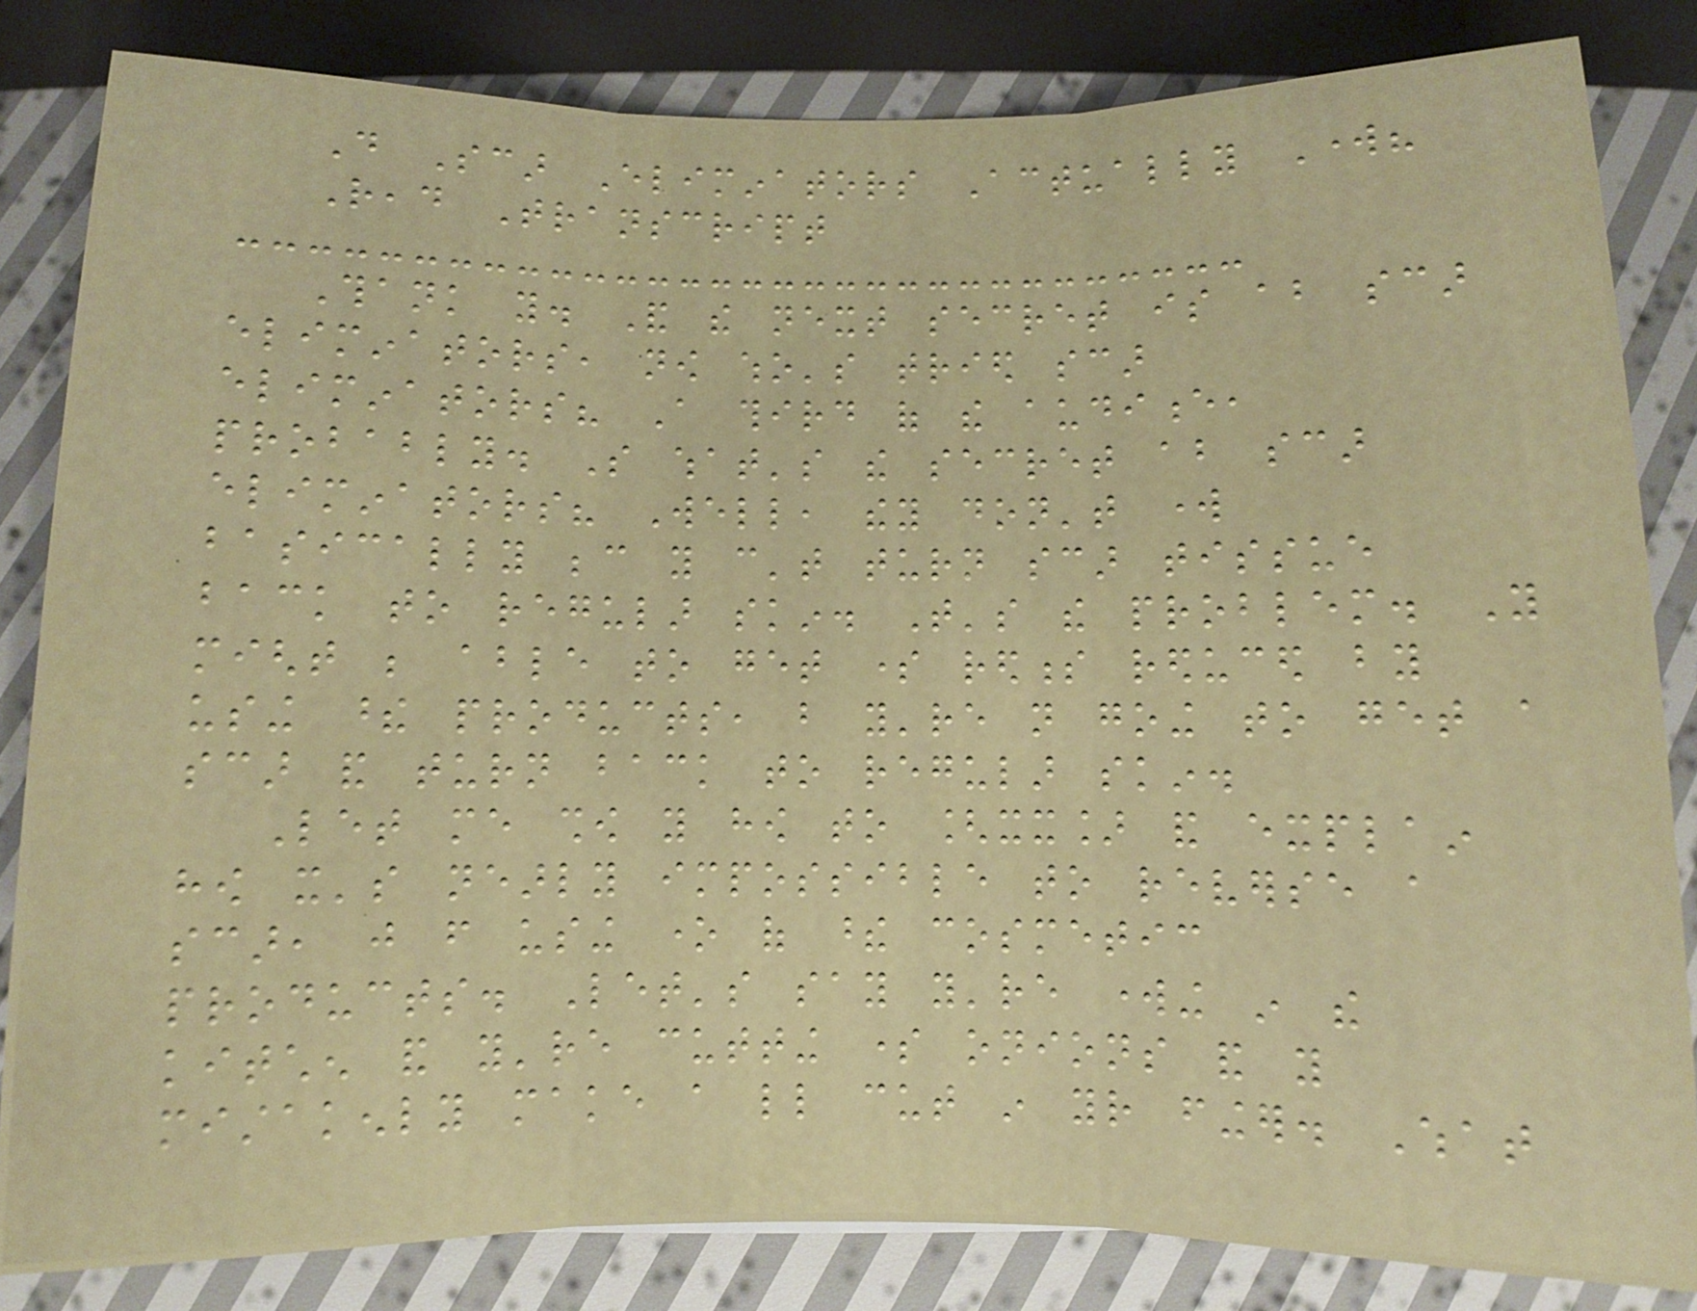Do Scar Eliminators Actually Work?
Read Transcript
Thank you. And the next secret is about scar
eliminators, now who's tried scar
eliminators? A third of the audience,
probably. So what's the secret about scar
eliminators? Well, they don't work
basically because you can't turn scar tissue
back to regular skin. That's the problem. You
might be able to get some redness reduced by
using these products, but you're not going to get a
scar and turn back to regular skin.
Let me show you how to [xx] and explain
how it's nearly impossible to reverse a
scar, just from using one of these cosmetic
products. Let's say you're working in the
kitchen and you're cutting some onions and you
mistakenly make a little cut in your finger. What
